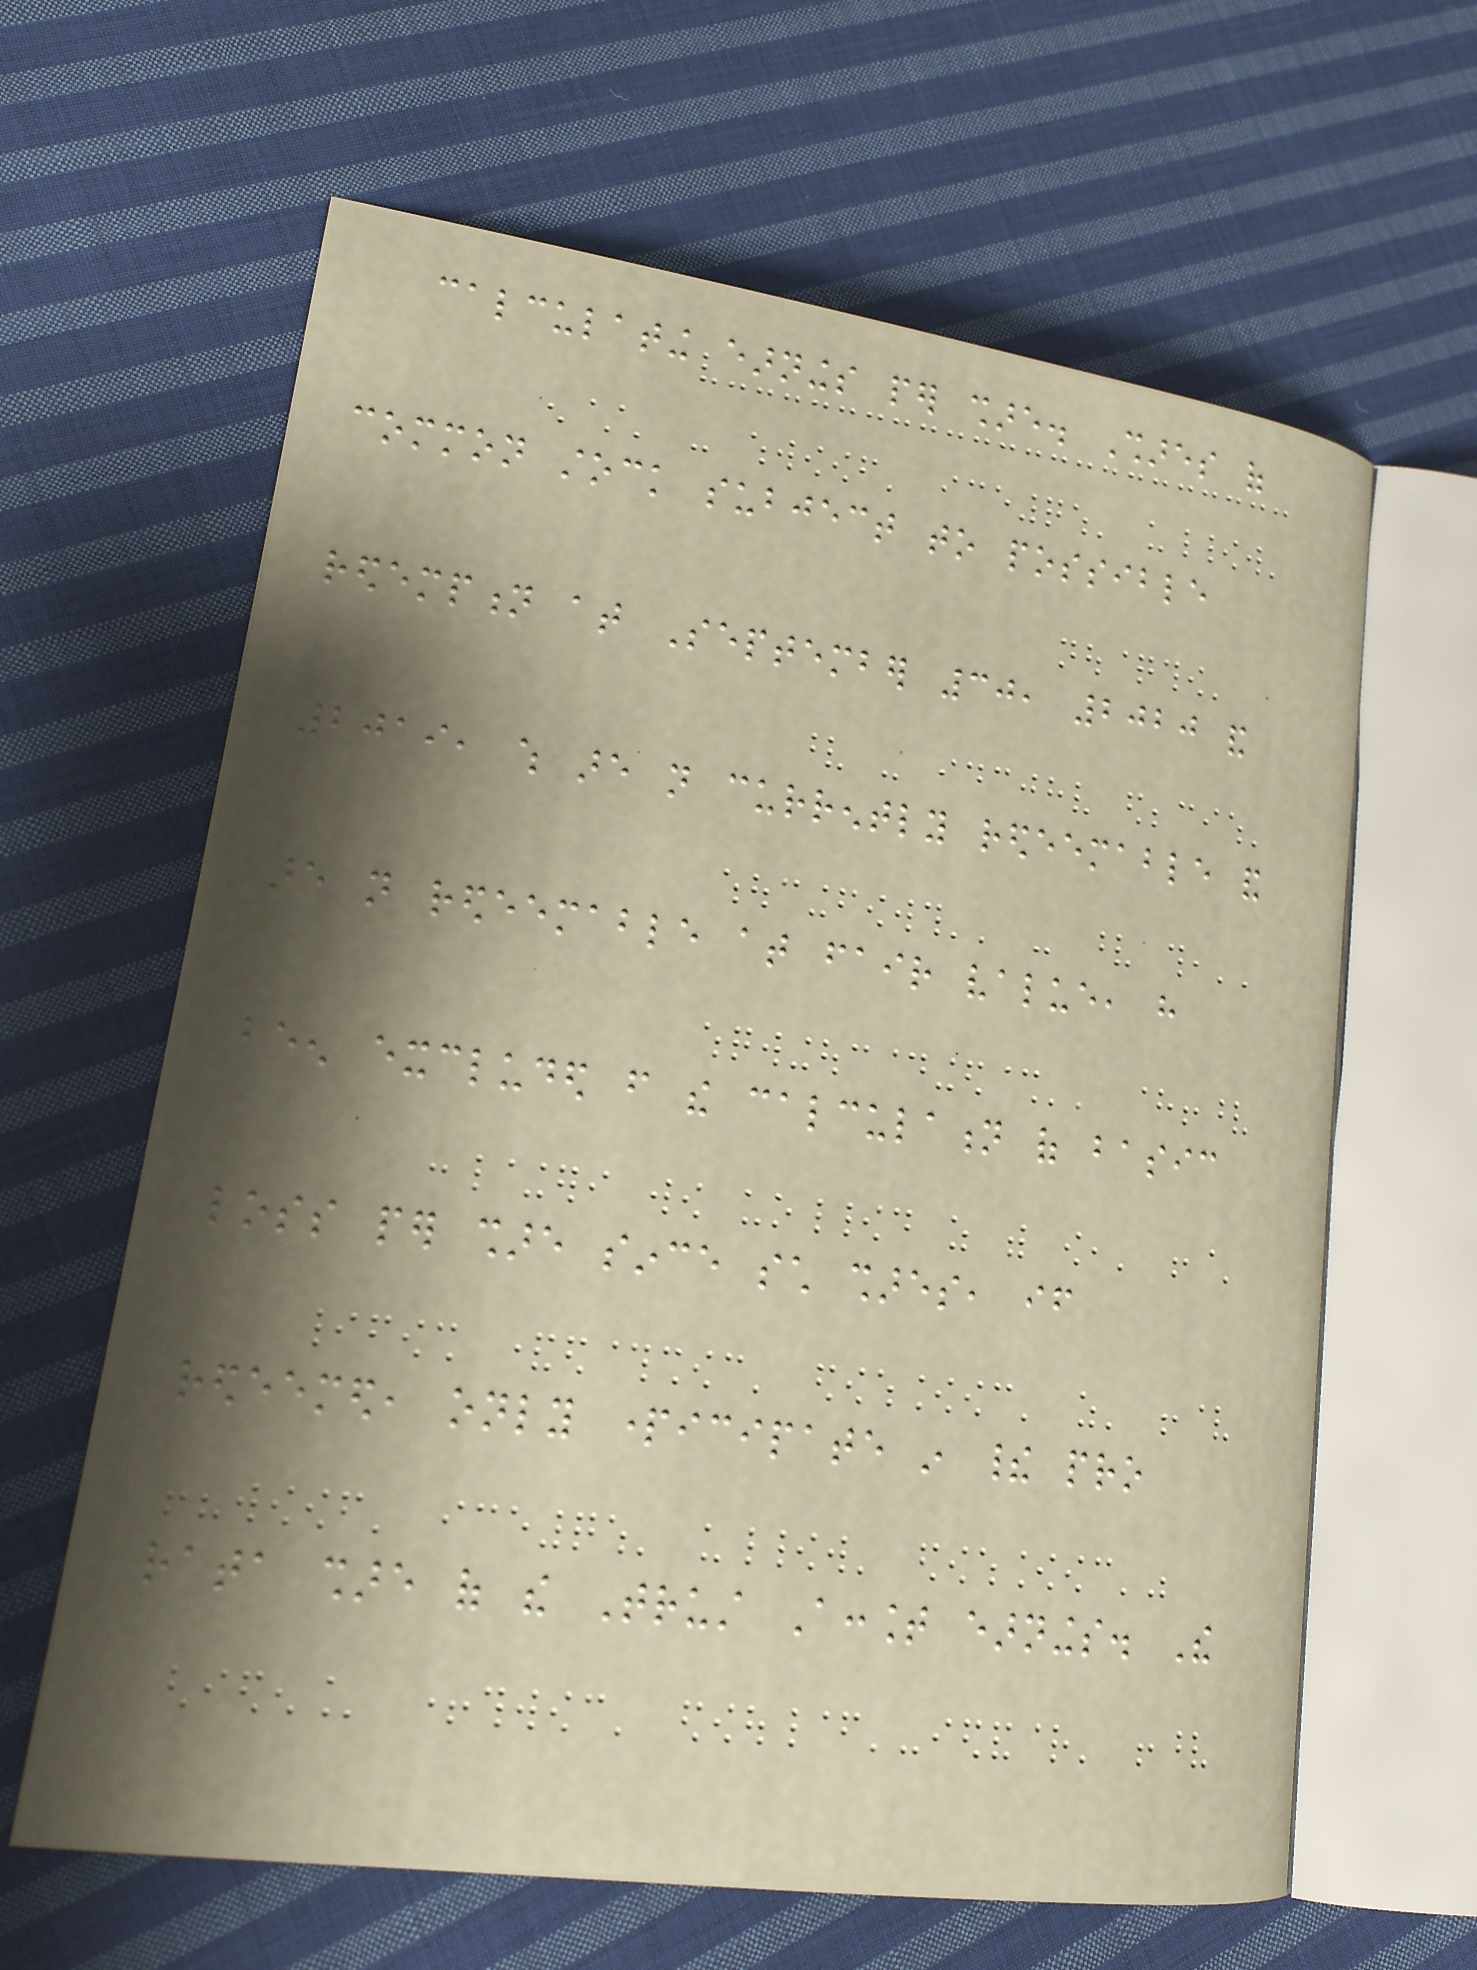calculating earnings per share. Shares of
common stock subject to possible
redemption at September 30, 2020 and
2019, which are not currently redeemable and
are not redeemable at fair value, have
been excluded from the calculation of basic
loss per share since such shares, if
redeemed, only participate in their pro
rata share of the Trust Account earnings. The
